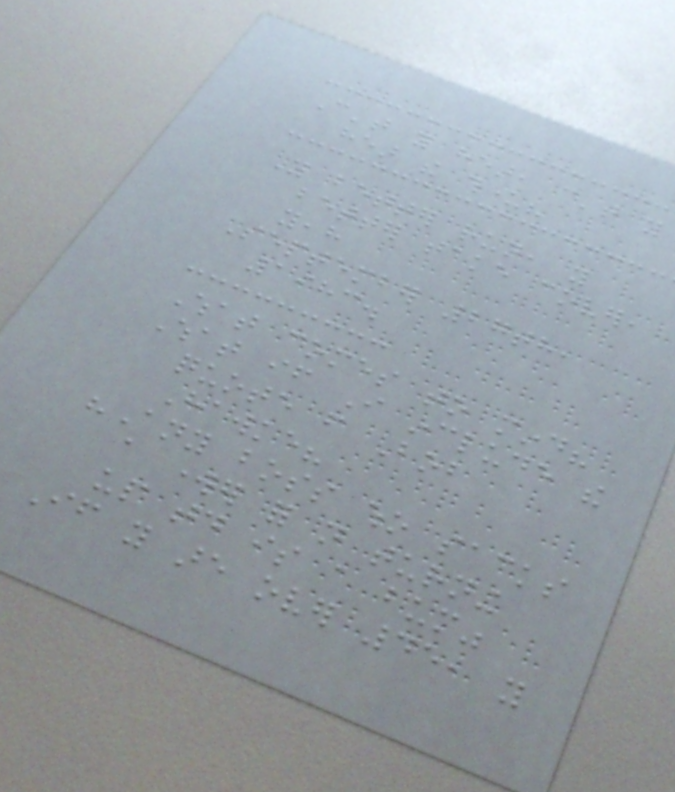Can't you hear, can't you
hear the thunder?
You better run, you
better take cover,
yeah
September 27th,
1983.
What comes to mind?
What if I include the
quote from Bob
Hawke?
"Any boss who sacks
a worker for not turning
up today is a bum"
If you are over 45, you
